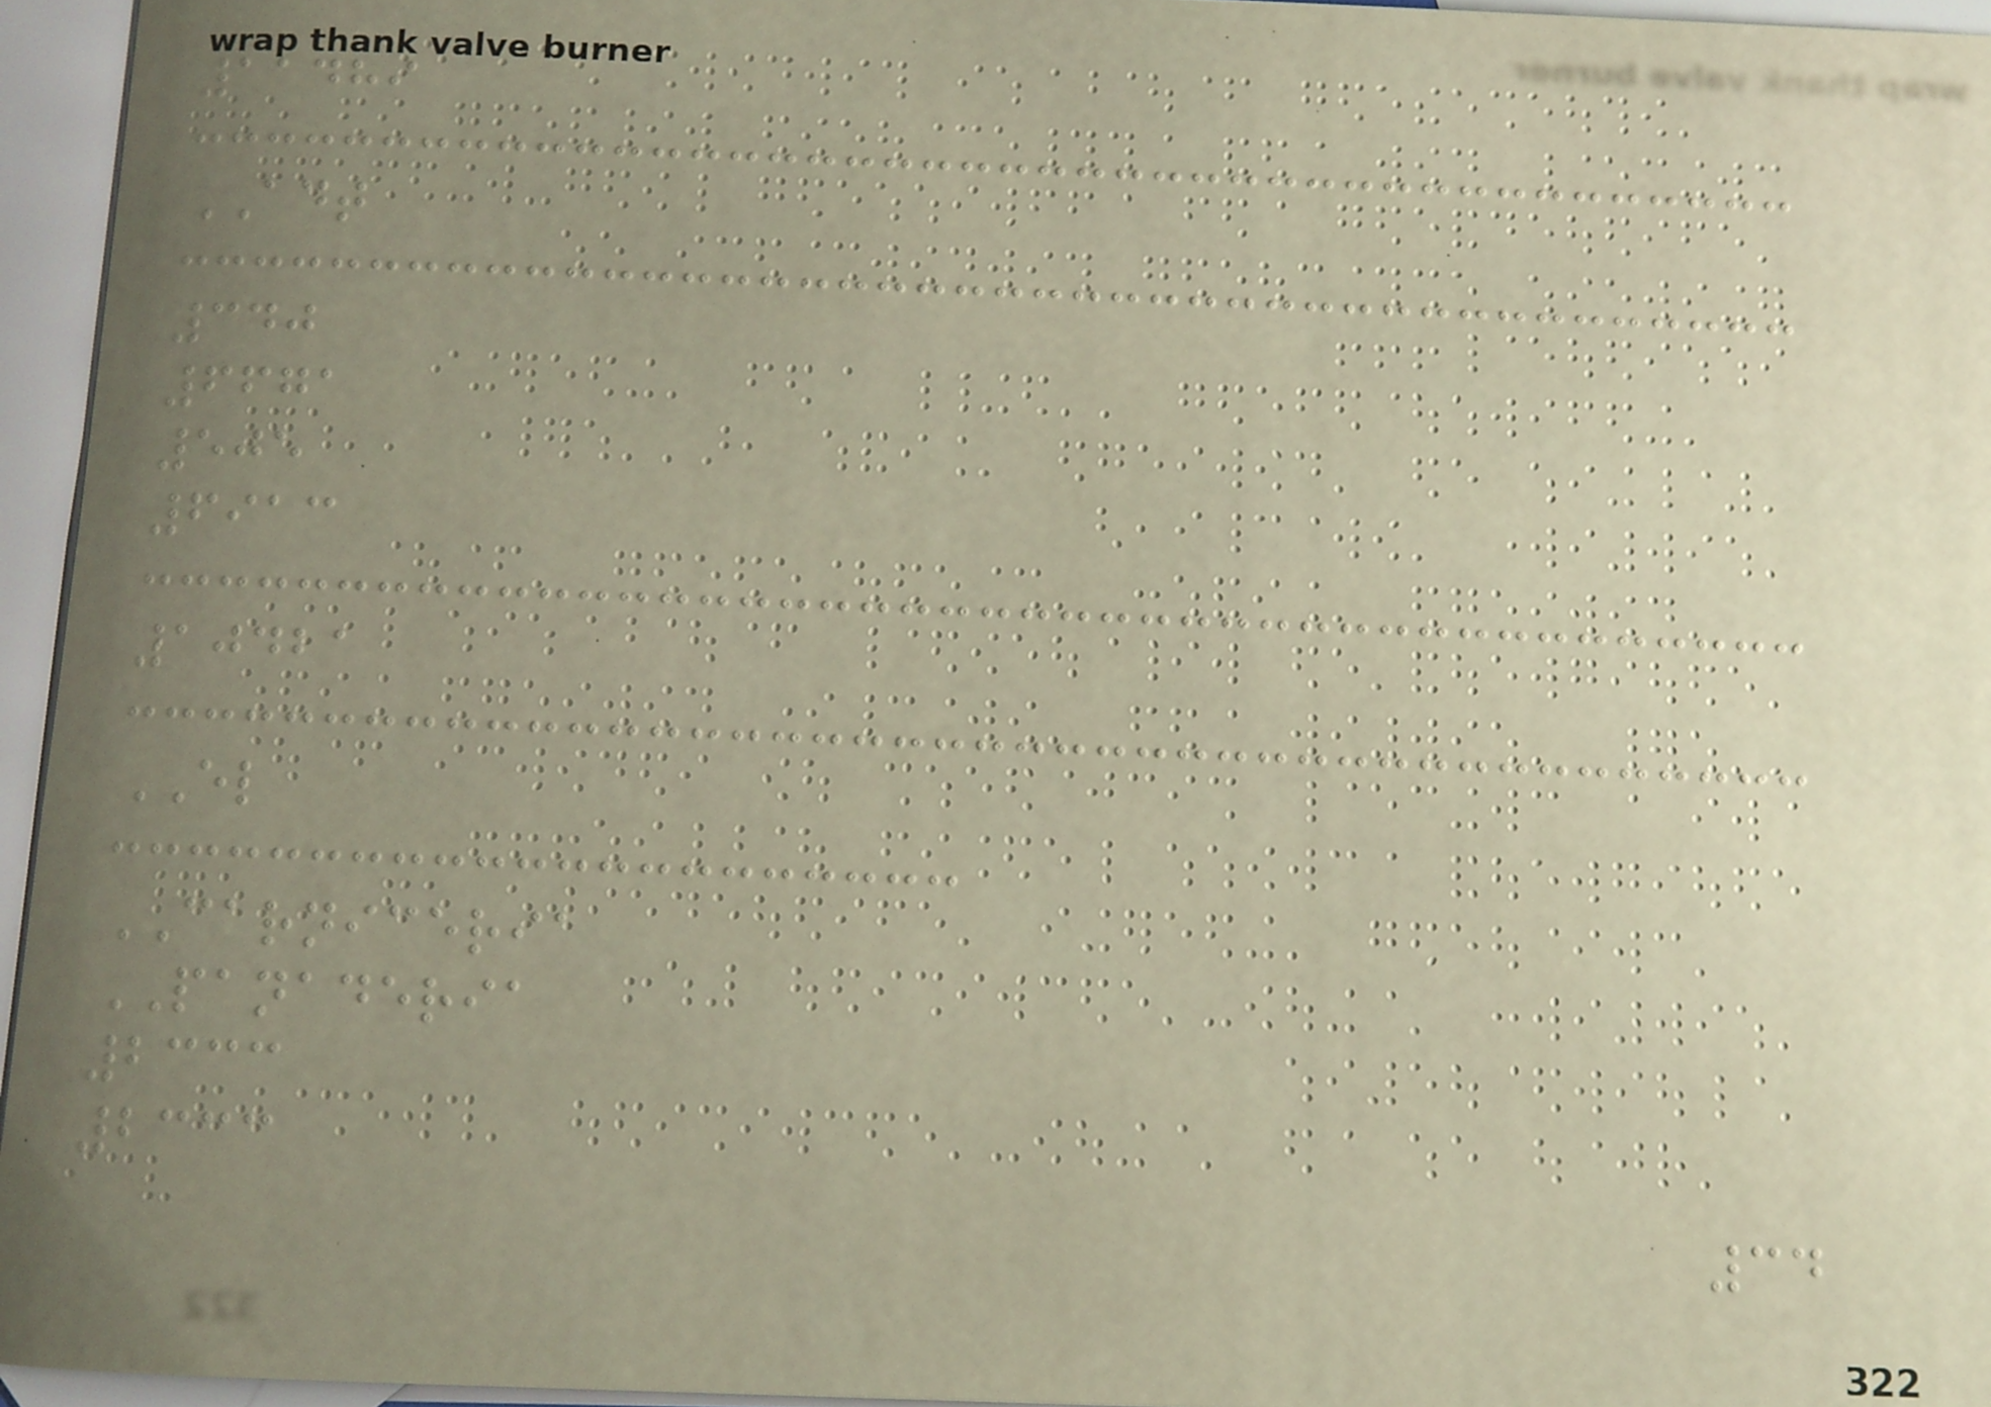11489
ADT
340
6671
505
6913
10421
EL
CARNICERIA
PANADERIA
2333
2333
34
